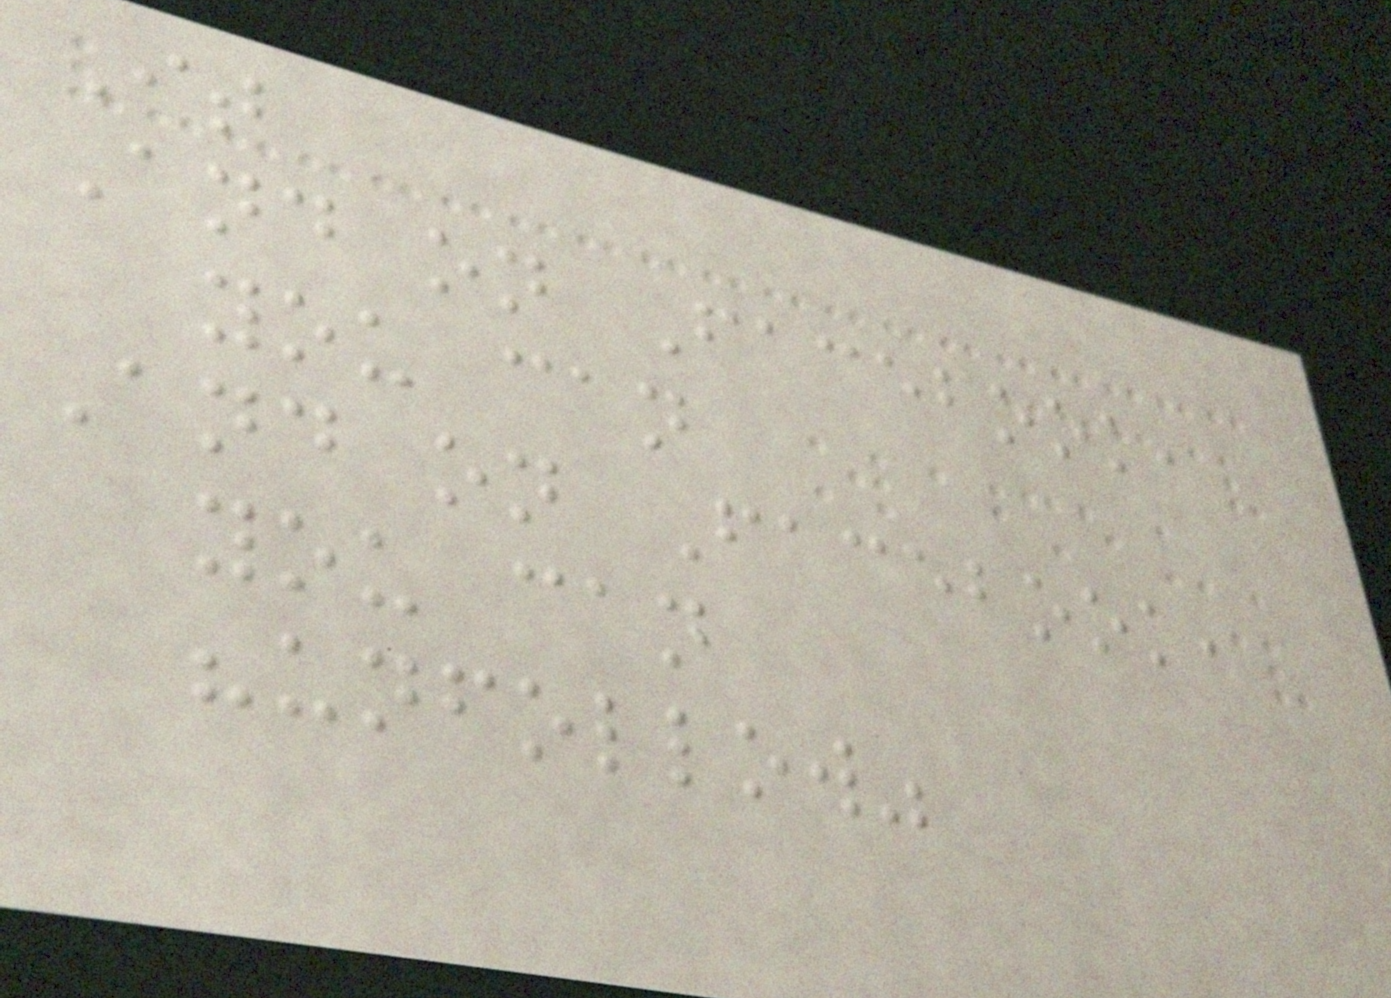It
And on Facebook,
you can
And on Facebook,
you can
"unfollow"
